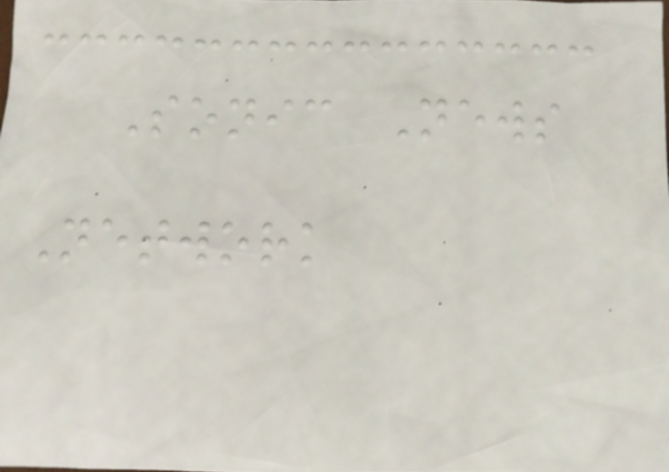Sonic News
Network
